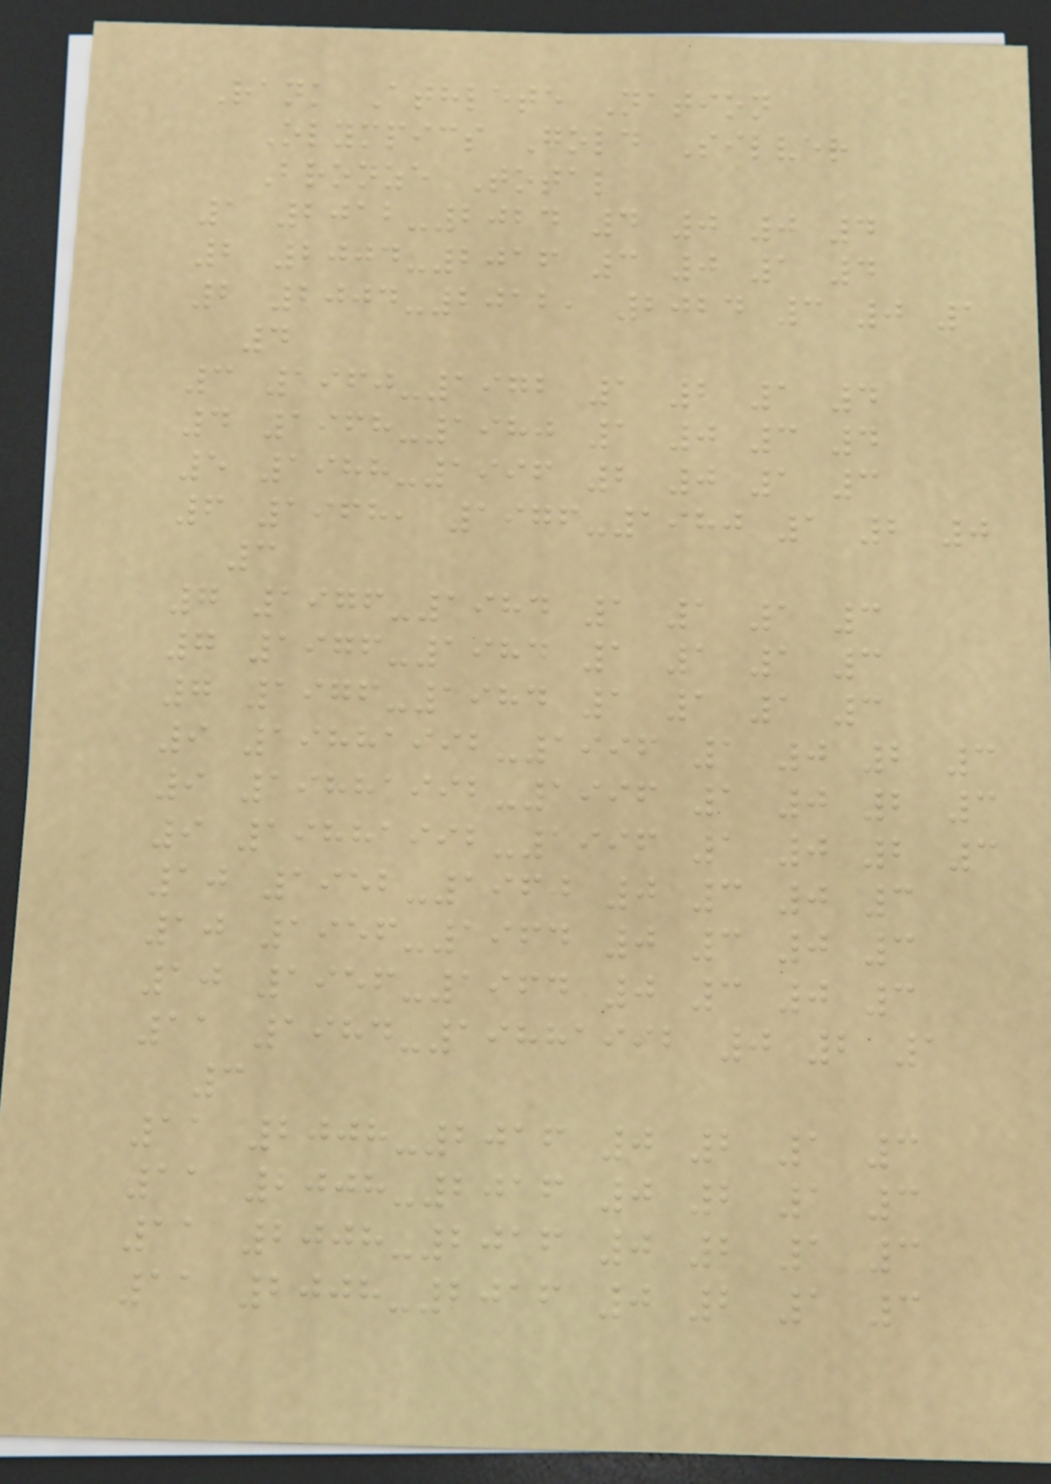Rank Athlete Nation
Olympics Gold Silver
Bronze Total
1 2012-2024 4 0 0 4
2 2004-2016 3 0 1 4
2 2004-2012, 2024 3 0 1
4
3 1960-1972 1 2 1 4
4 1968-1980 1 0 3 4
5 1988-1996 2 0 1 3
6 1968, 1976-1980 1 2 0
3
7 1976-1984 1 1 1 3
7 1976-1984 1 1 1 3
7 1976-1984 1 1 1 3
9 19881992-1996 1 0 2 3
9 19881992-1996 1 0 2 3
9 19881992-1996 1 0 2 3
10 1952-1960 0 3 0 3
10 1956-1964 0 3 0 3
10 1956-1964 0 3 0 3
11 1984-19881992 0 2 1
3
11 2008-2016 0 2 1 3
11 2008-2016 0 2 1 3
11 2008-2016 0 2 1 3
11 2008-2016 0 2 1 3
